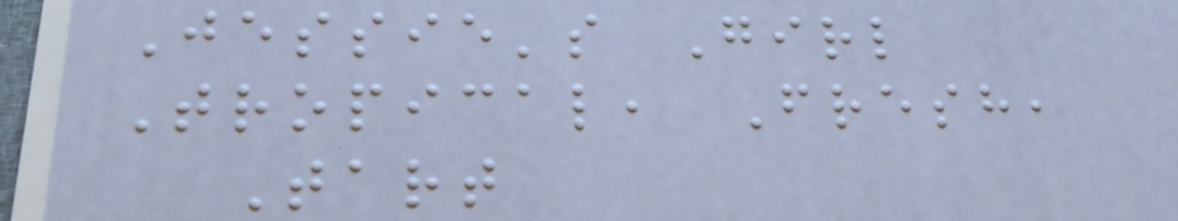Jessie's Girl
Tropical, Fresh,
Tart
